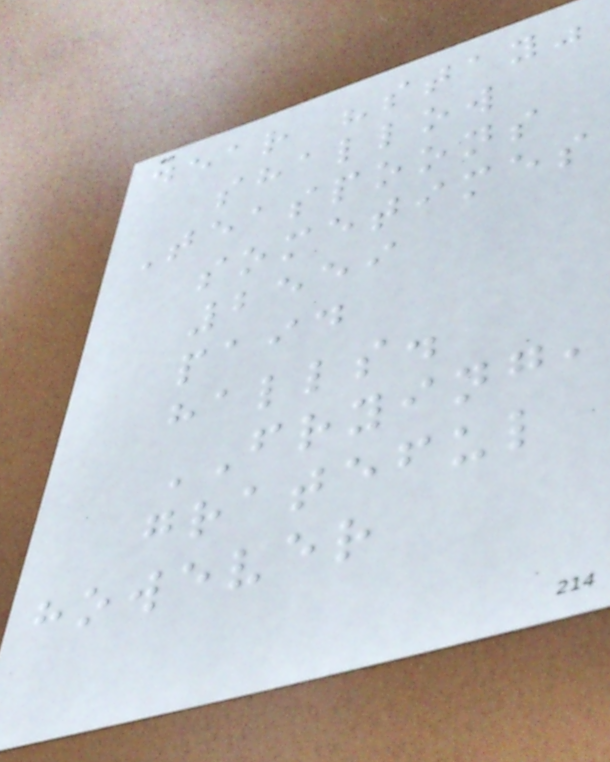dear "stay"
shallow
Teaspoons
sometimes
2559
paid
halls.
FRYING,
grateful
however
